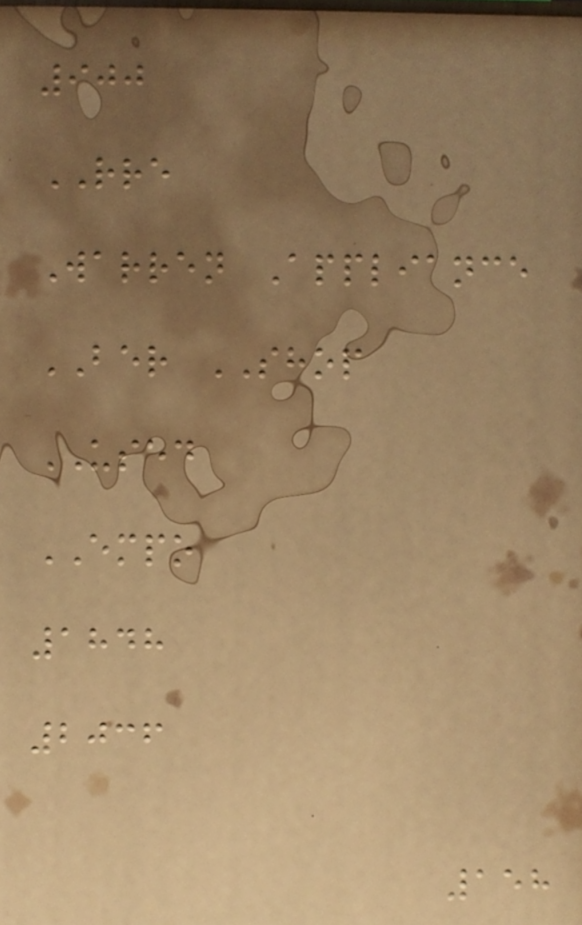900
RRE
Warren Appliance
BER SHOP
USED
EMPO
1848
2036
158
